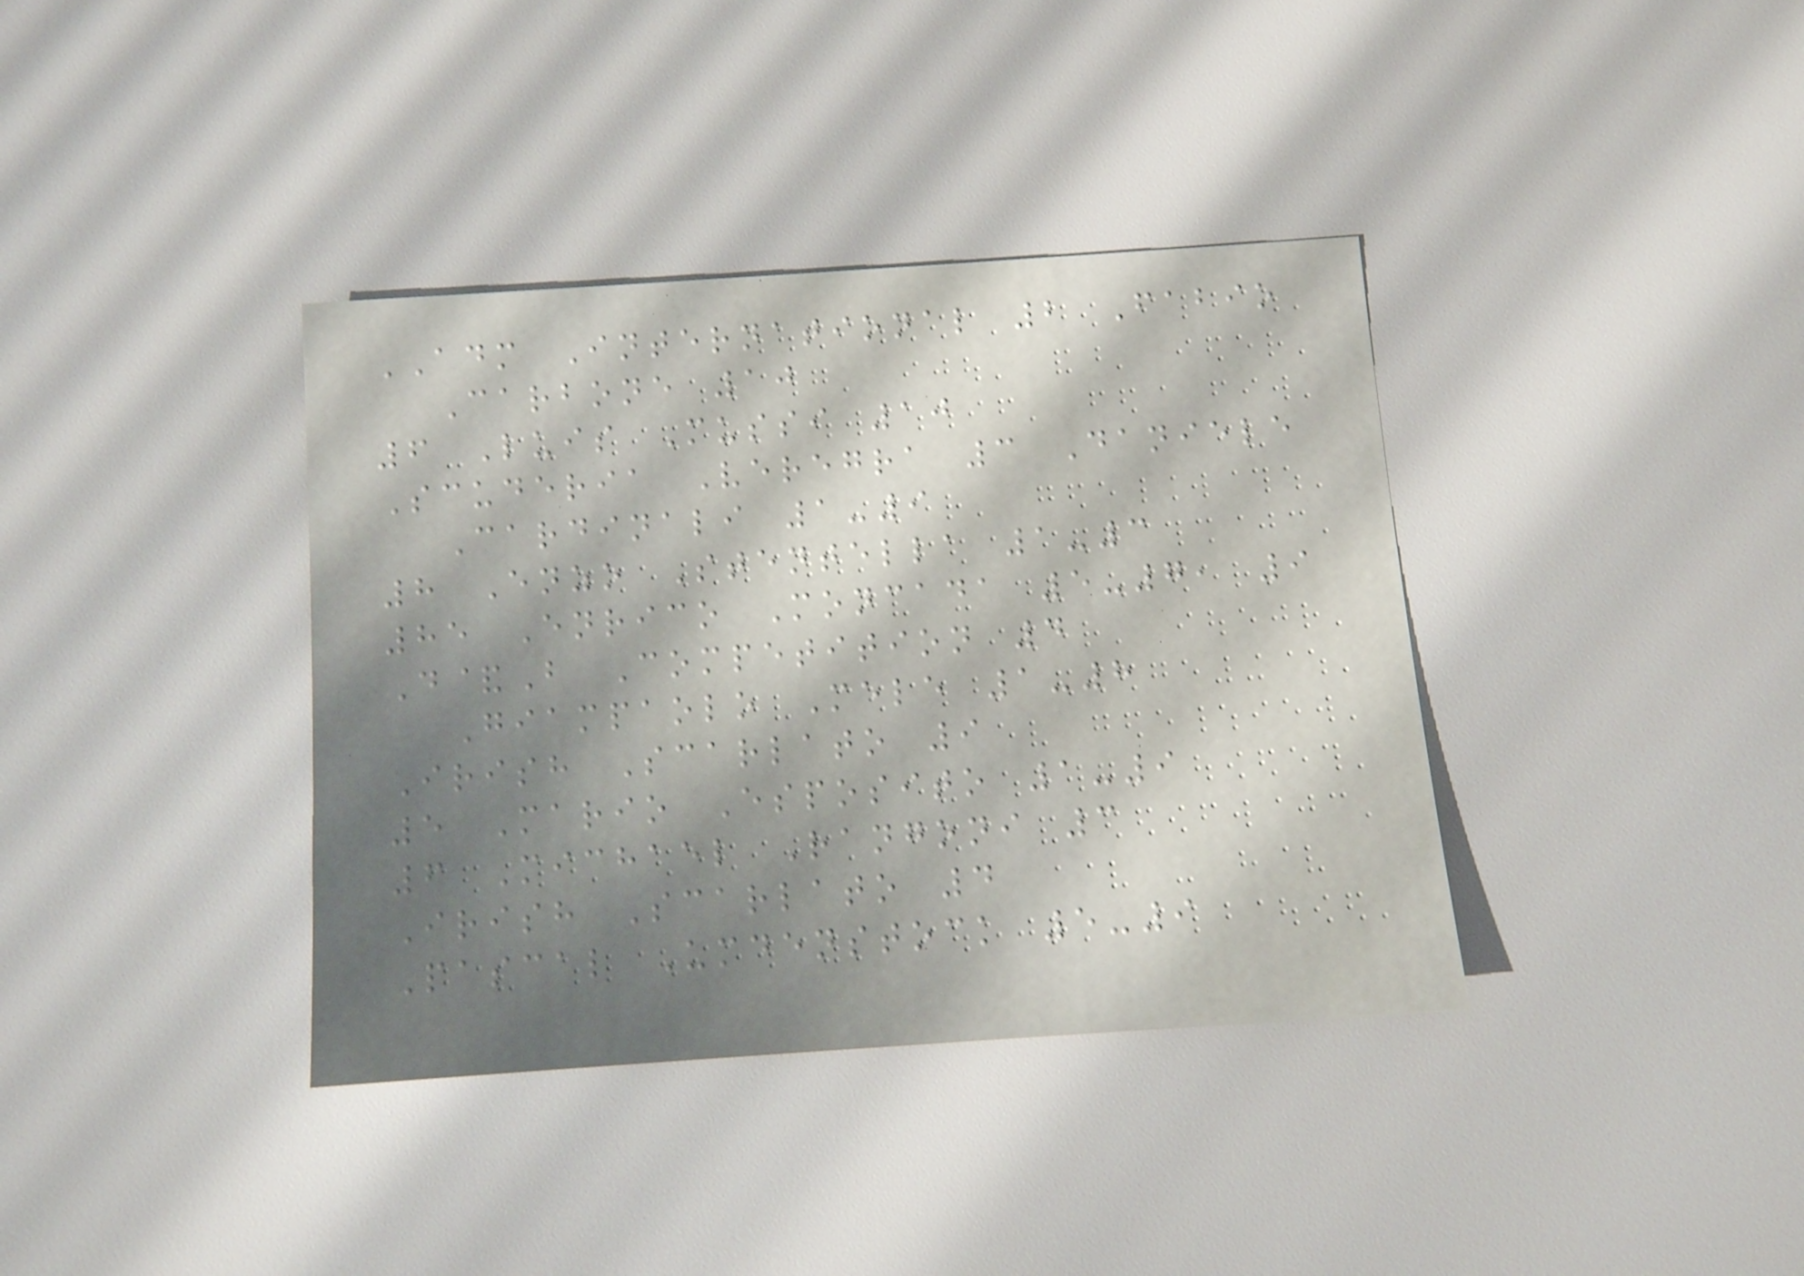ADM International 2 Fabio
Carbone 10
6 Luis Mussi 10
Scuderia Veregra 3 Daniele
Cardinali 1-9
8 Enzo Stentella 1-3
85 Enrico Moncada 5-7, 9
D&B Competition 4
Giampaolo Mele 1-8
Irish Scarlato 9
5 Mario Esposito 1-9
6 Michael Rangoni 3
Irish Scarlato 4
Pascal Umdenstock 5-9
